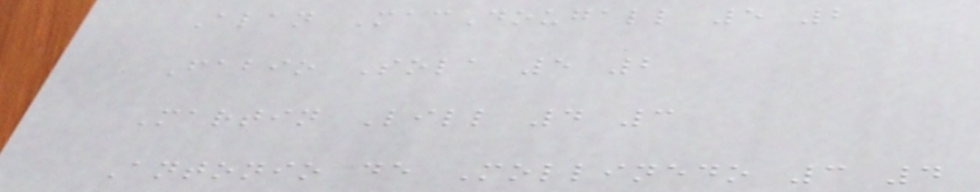Alan MacDougall 5 2
Fabio Sola 5 2
Martin Lill 4 3
Antonio de Mollinedo 3 4
